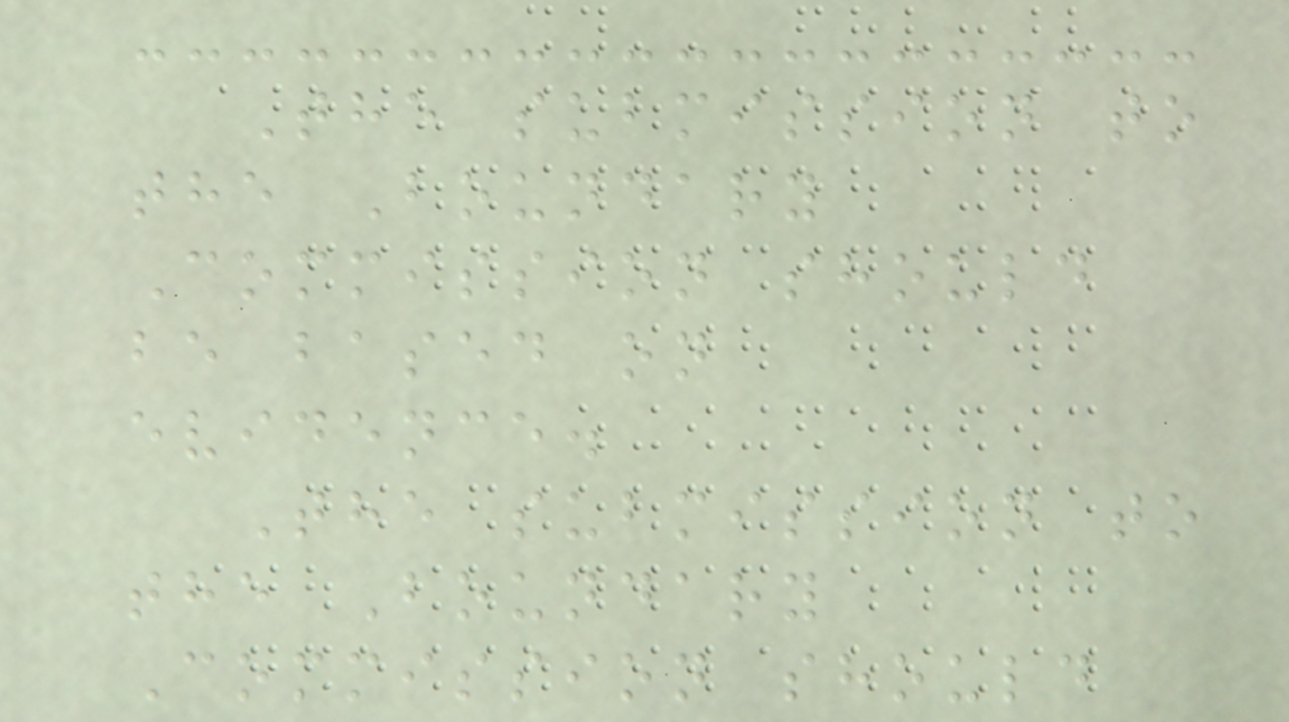The submission to
the Boundary
Commission should
be based on
evidence.
The submission to
the Boundary
Commission should
